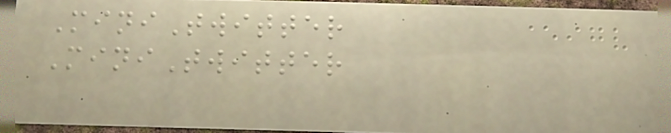MiniTwitter
MiniTwitter
